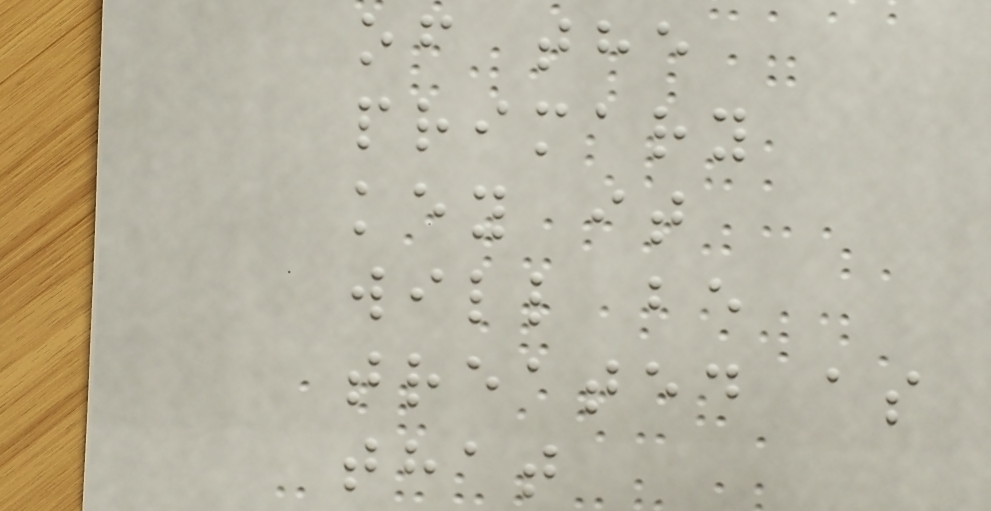of the
primary
key it
will be
treated as
that
